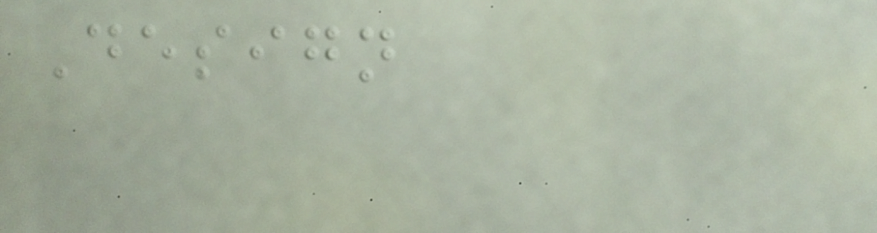Design
